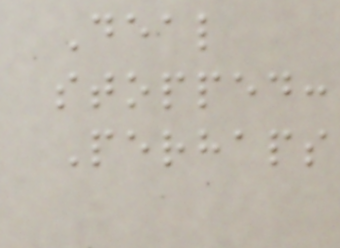Deal
stopped:
Perhaps
